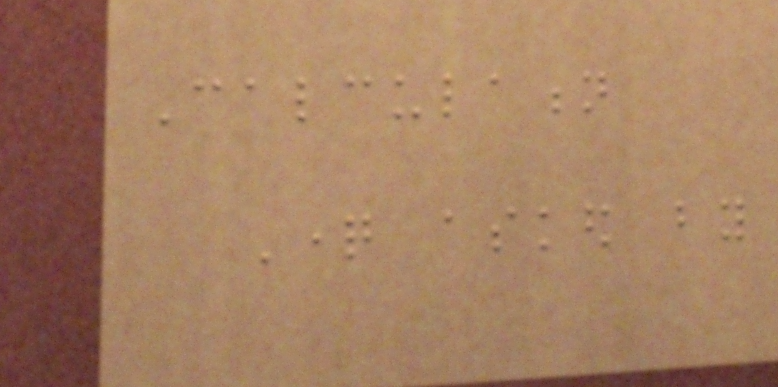Calculation
Question asked by
